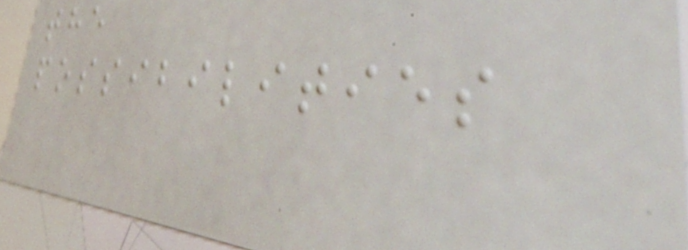the
possibilities
